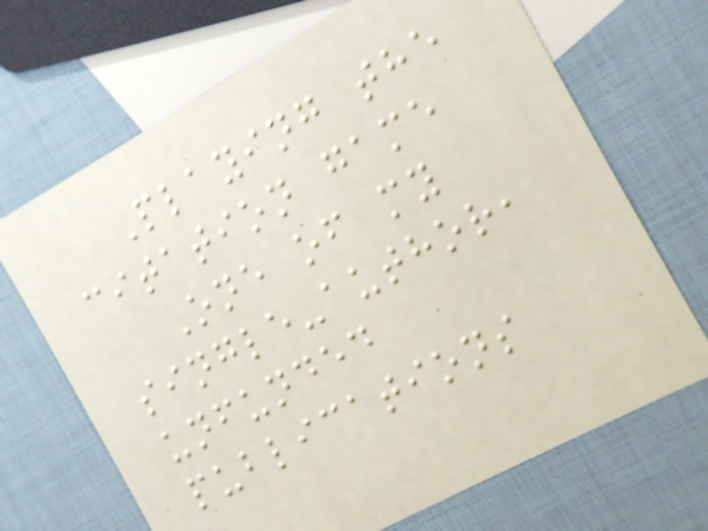Playing the
citation game
One of my
single-author,
unfunded
publications
